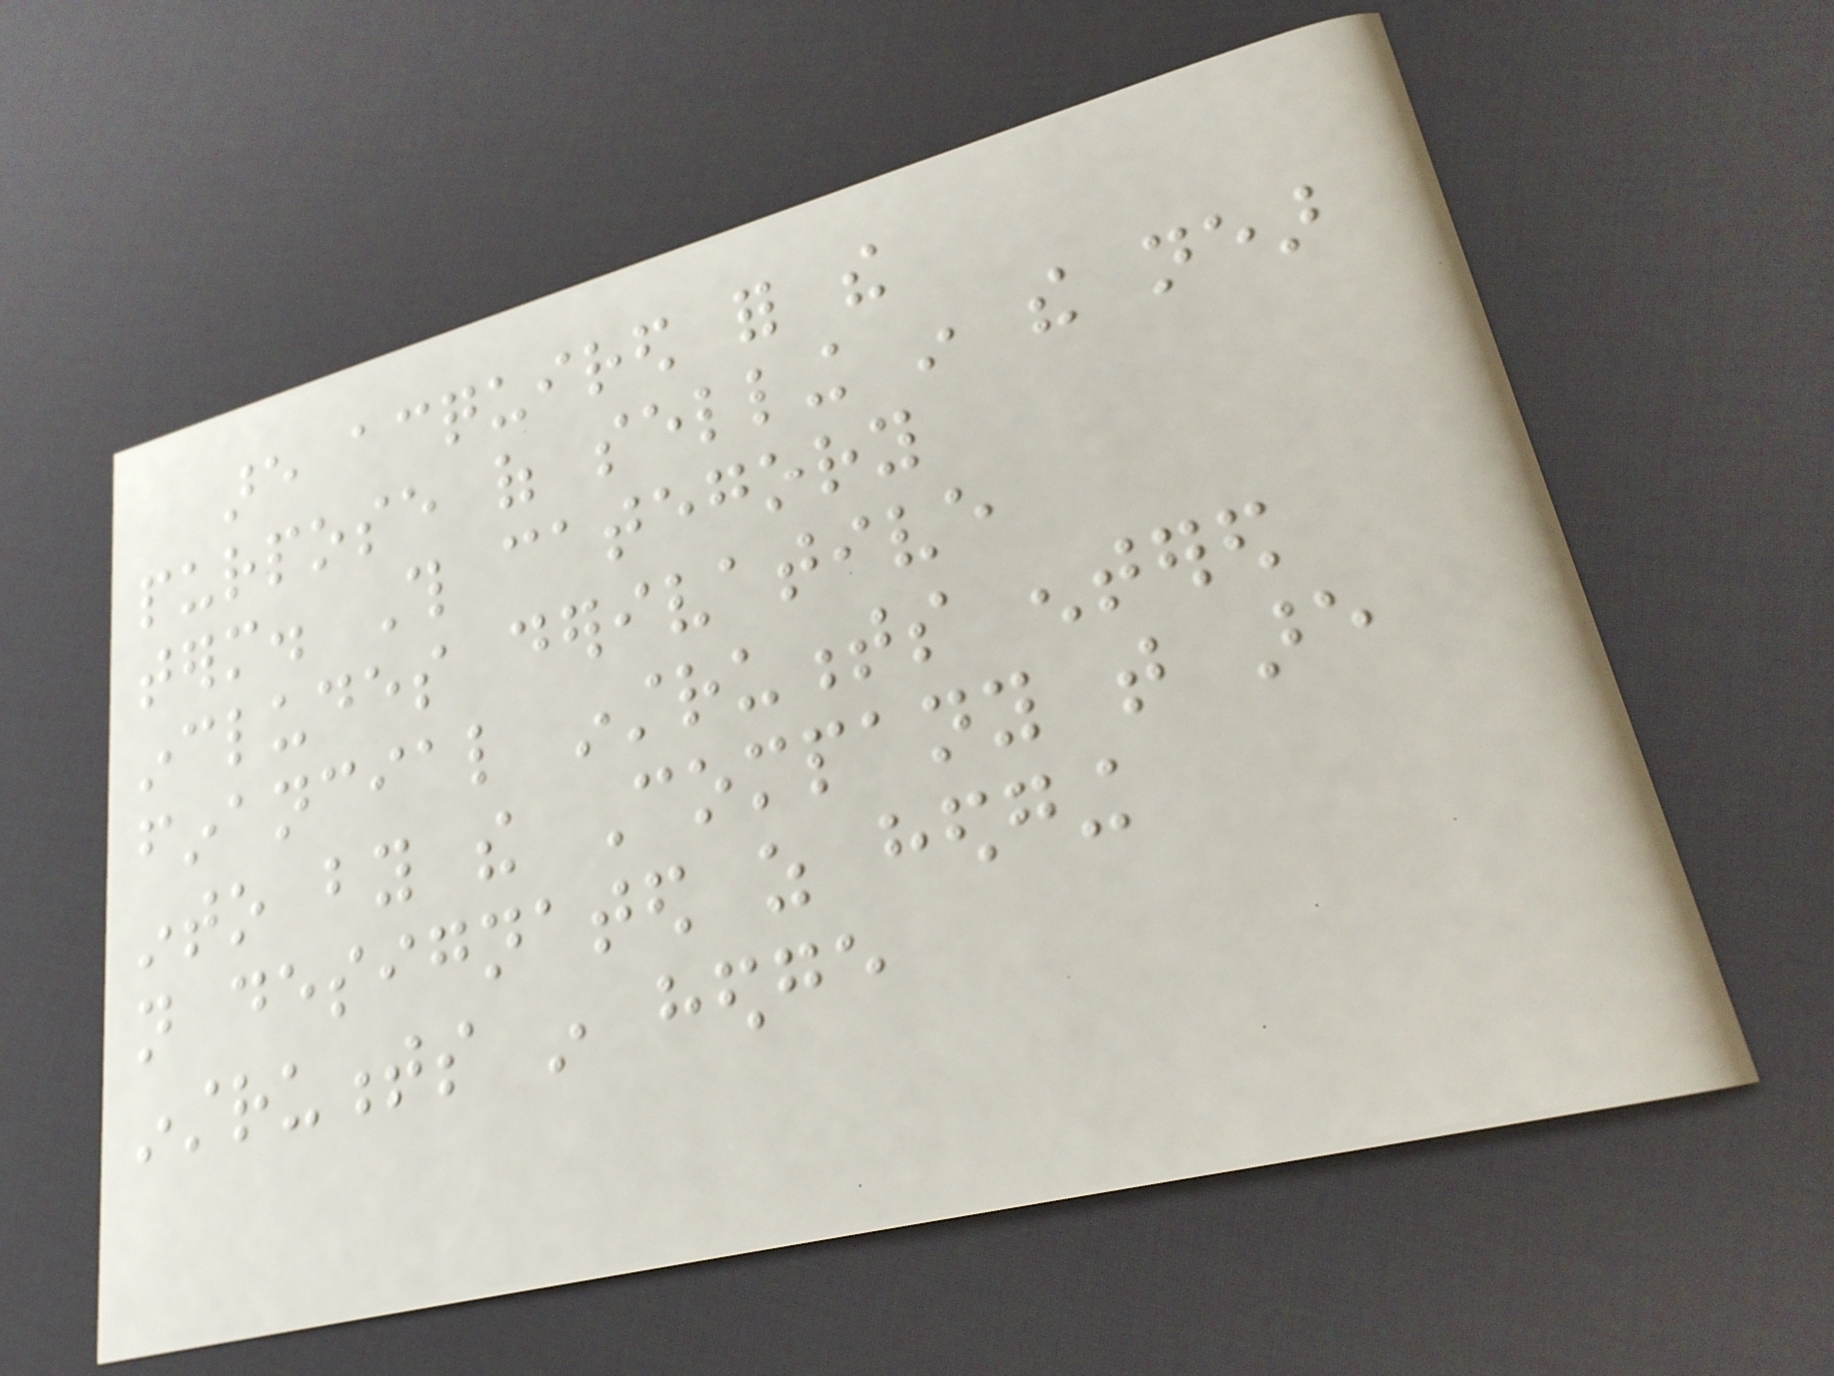are acquired for the
purpose of selling in the near
term. This category
includes derivative
financial instruments entered
into by the Company that are
not designated as hedging
instruments in hedge
